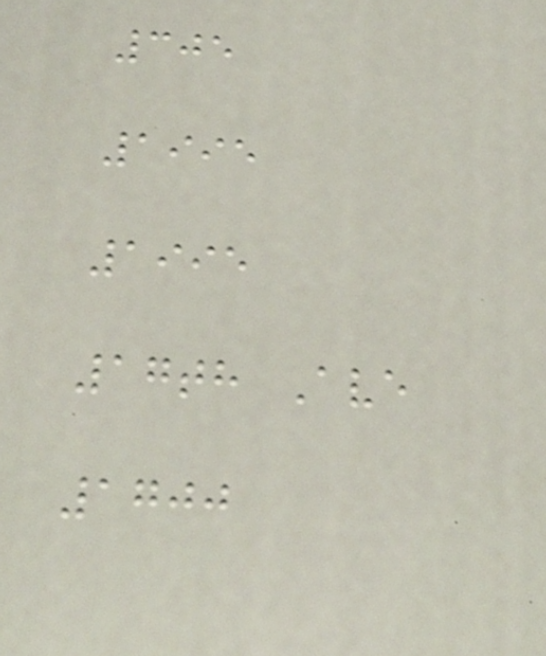305
1995
1995
17th Ave
1700
